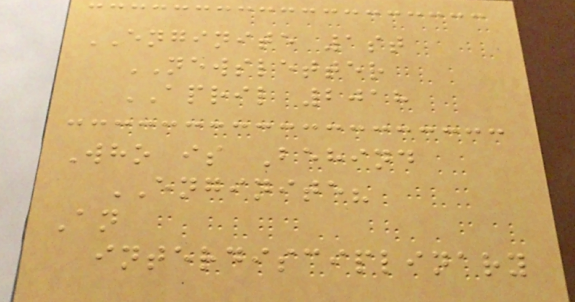ENGINITE 1st
NEWSLETTER
APRIL 2018
Who is Behind
ENGINITE?
An
interdisciplinary
